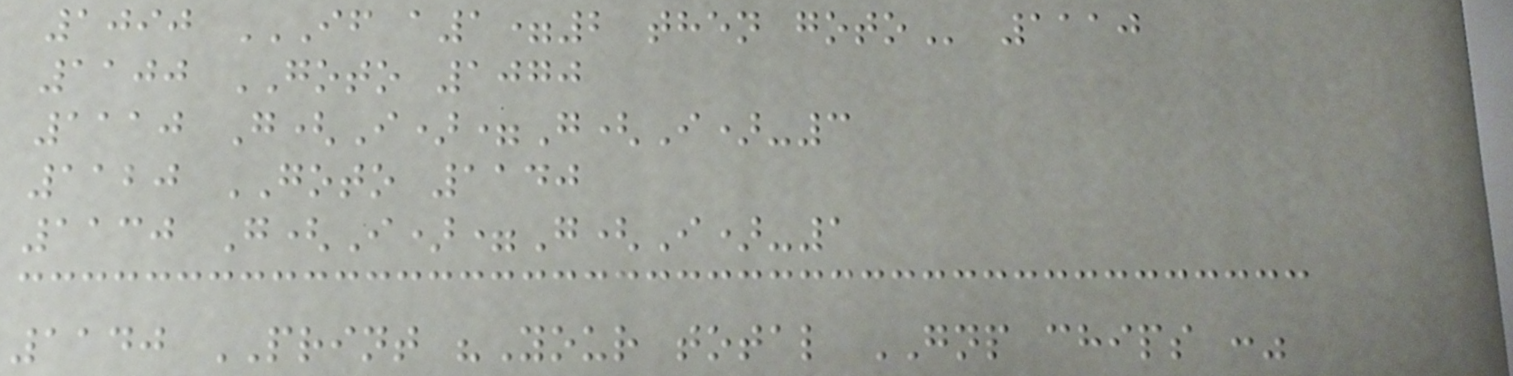1090 IF A1=2 THEN GOTO 1110
1100 GOTO 1070
1110 G(I)=G(I)-3
1120 GOTO 1140
1130 G(I)=G(I)-1
1140 PRINT "Your total GNP chips :"
